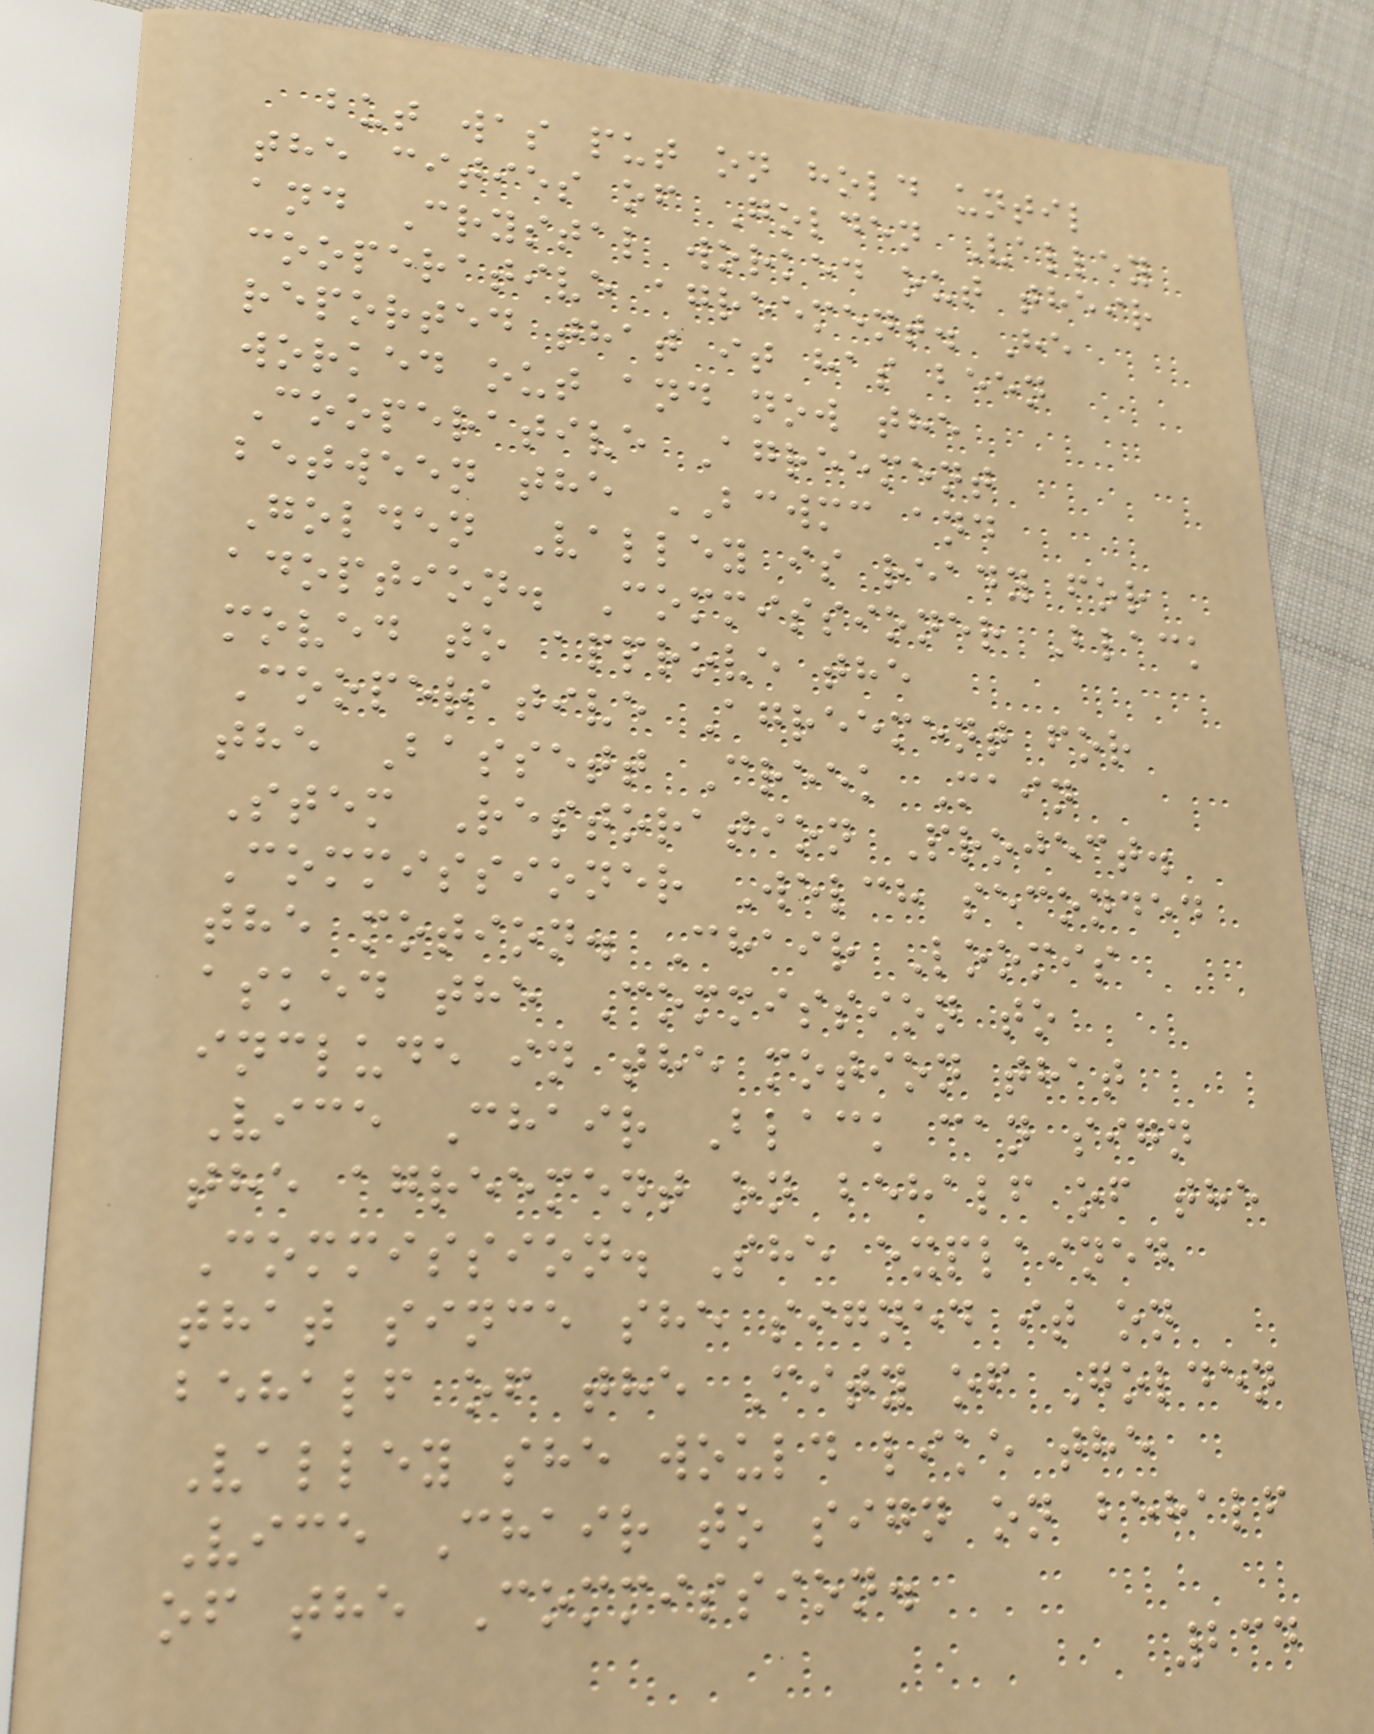but was put on hold until
the cities of Golden Valley
and Crystal worked out their
cooperative agreement. He
reported that it has been
worked out and now the
Cooperative Agreement
between the BCWMC and
Golden Valley is ready for
adoption. Commissioner Black
moved to approve the
Cooperative Agreement for
the Bassett Creek Main
Stem Restoration Project.
Commissioner Welch seconded
the motion. Chair Loomis
asked the Commission to
include in the motion that
Vice Chair Black can sign
the agreement on behalf of the
Commission. She explained
that since she signed it on
behalf of the City of Golden
Valley she would like the
Vice Chair to sign on behalf
of the Commission.
234
